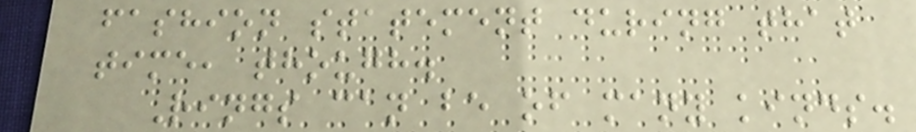fashion statement during that
time, though.
Rings can be of many kinds.
